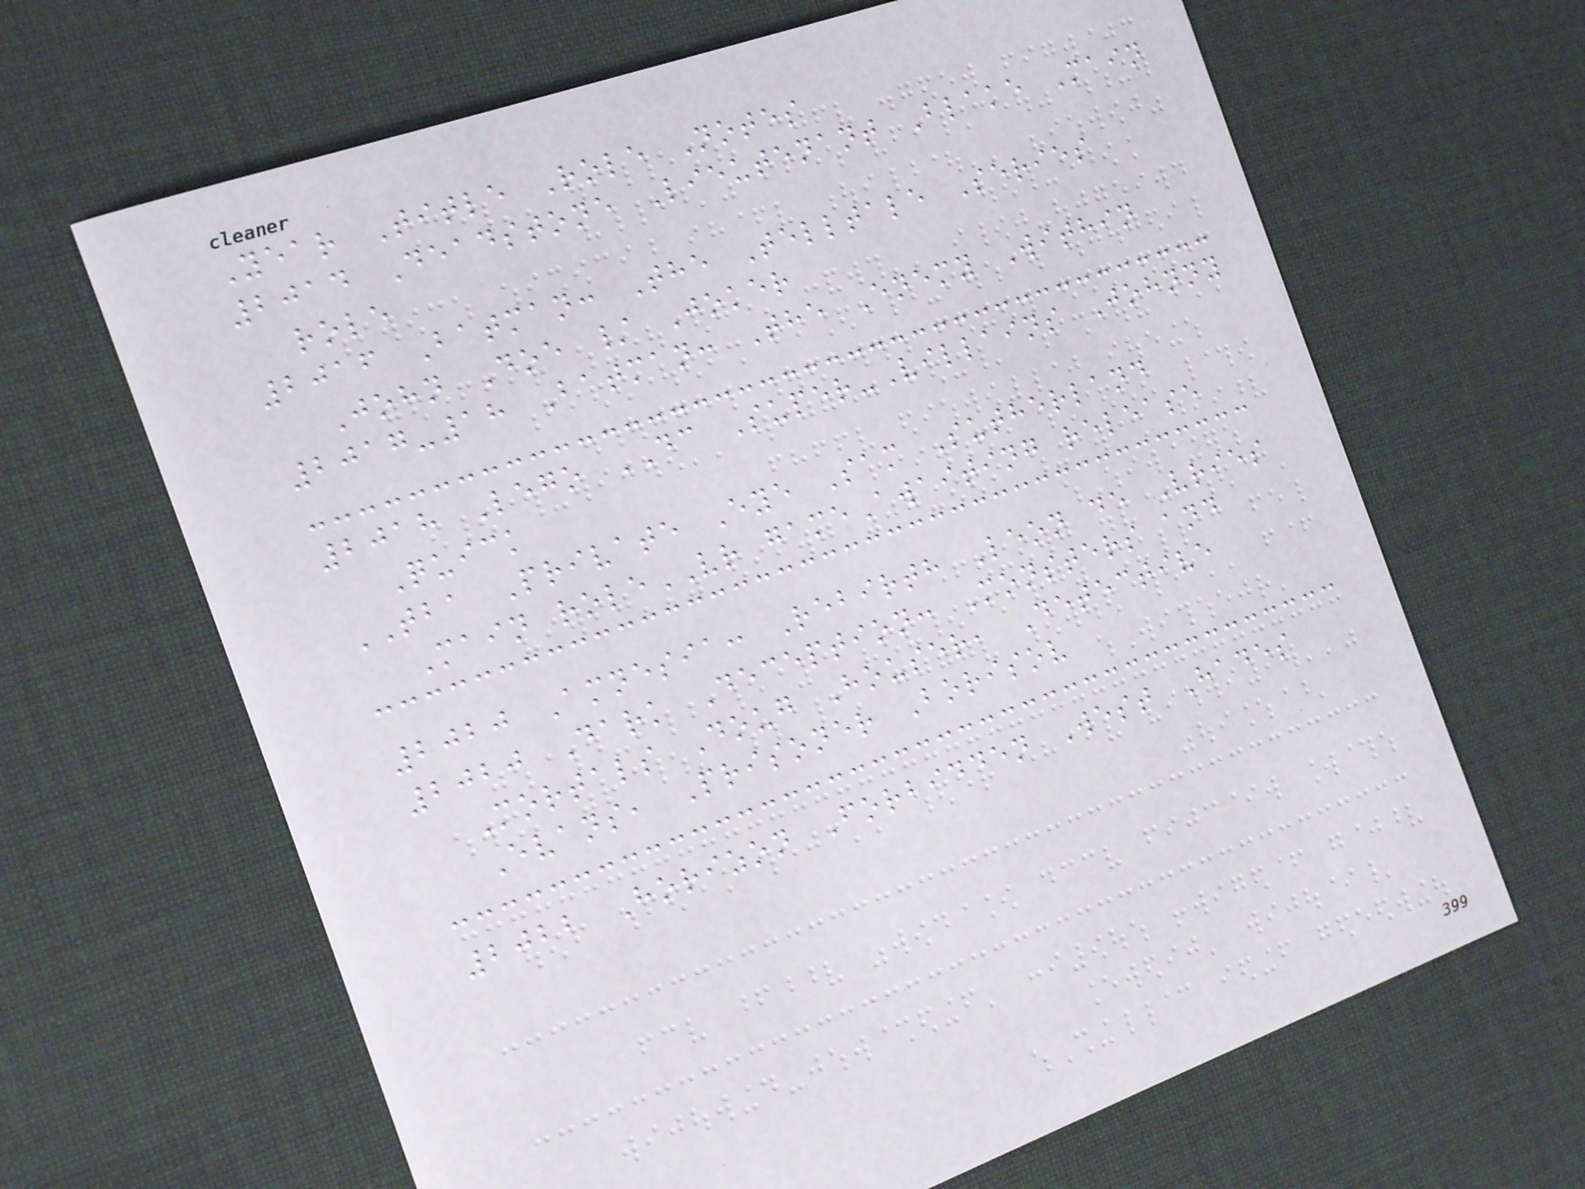Year Title Role Notes
2014 Deadstone Lieutenant Blake Main
role
2016 Batman: The Telltale Series
John Doe / Joker
2017-18 Batman: The Enemy Within
2018 Lego DC Super-Villains Johnny
Quick
TBA Private Eye Sam Sutherland
Main roleVR gameAwaiting release
2020 Amnesia: Rebirth Leon de Vries
2020 Dark Deception: Monsters and
Mortals Doug Houser, Detective
Evans, Prisoner Borisov
2022 Horizon Forbidden West Hades
